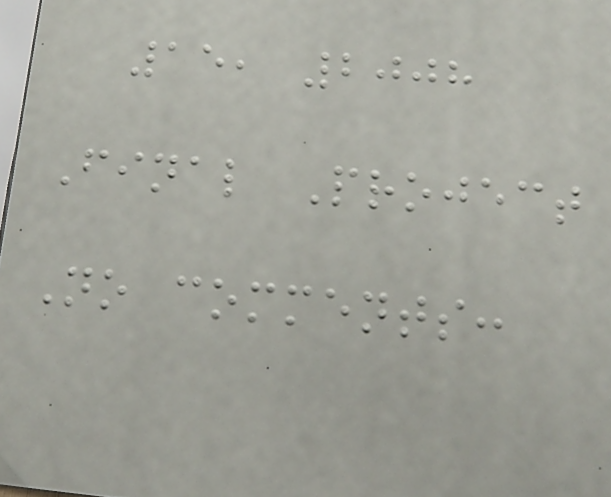15, 2008
Final Project
No comments:
